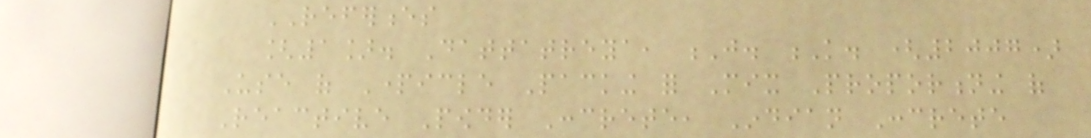REFERENCES
[1]. Dattatreya, J. K. (2007)
Use of Particle Packing for Mix Proportioning of
Reactive Powder Concrete, Indian Concrete
